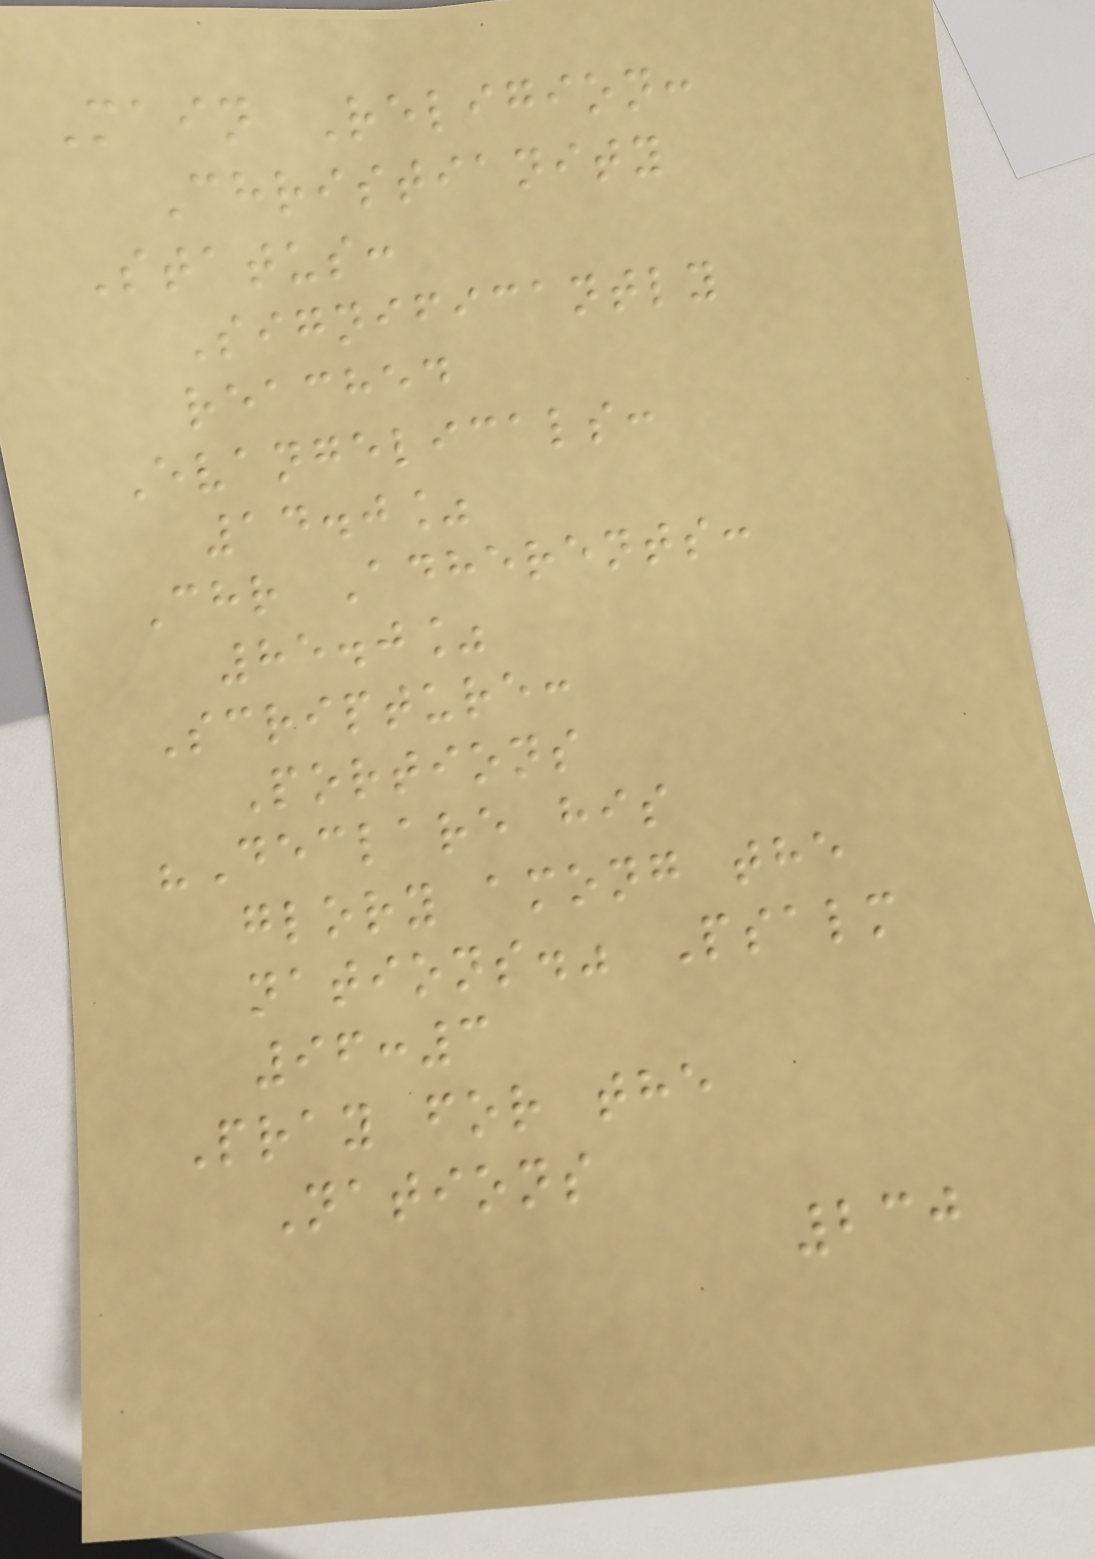Main Religion:
Christianity
Status:
Significantly
reached
Evangelicals:
14.0%
Chr Adherents:
85.0%
Scripture:
Portions
"Declare his
glory among the
nations." Psalm
96:3
Pray for the
Nations
230
